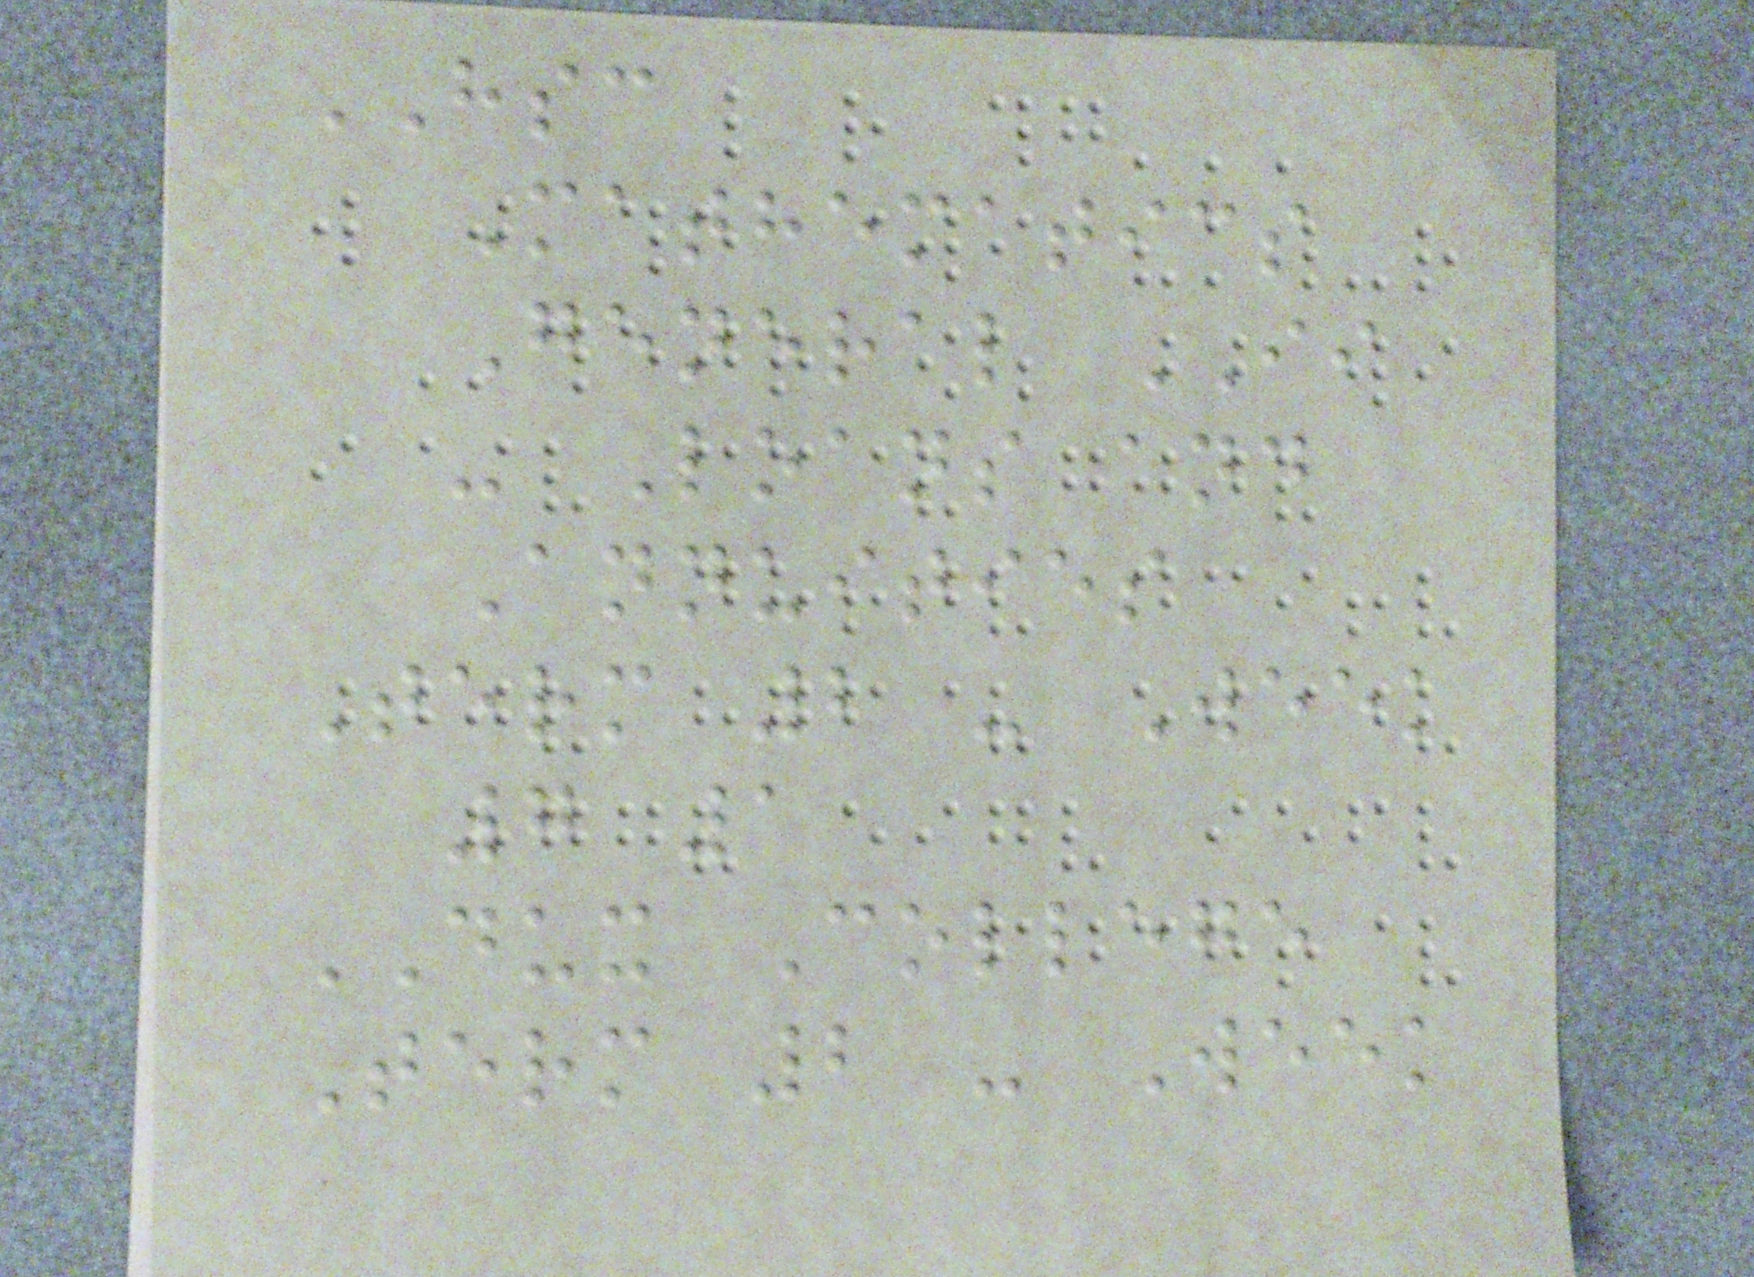HSC
Mathematics
General II
- Loans and
Annuities
Term 2 - Week
7 1
DUX College
Term 2 - Week
